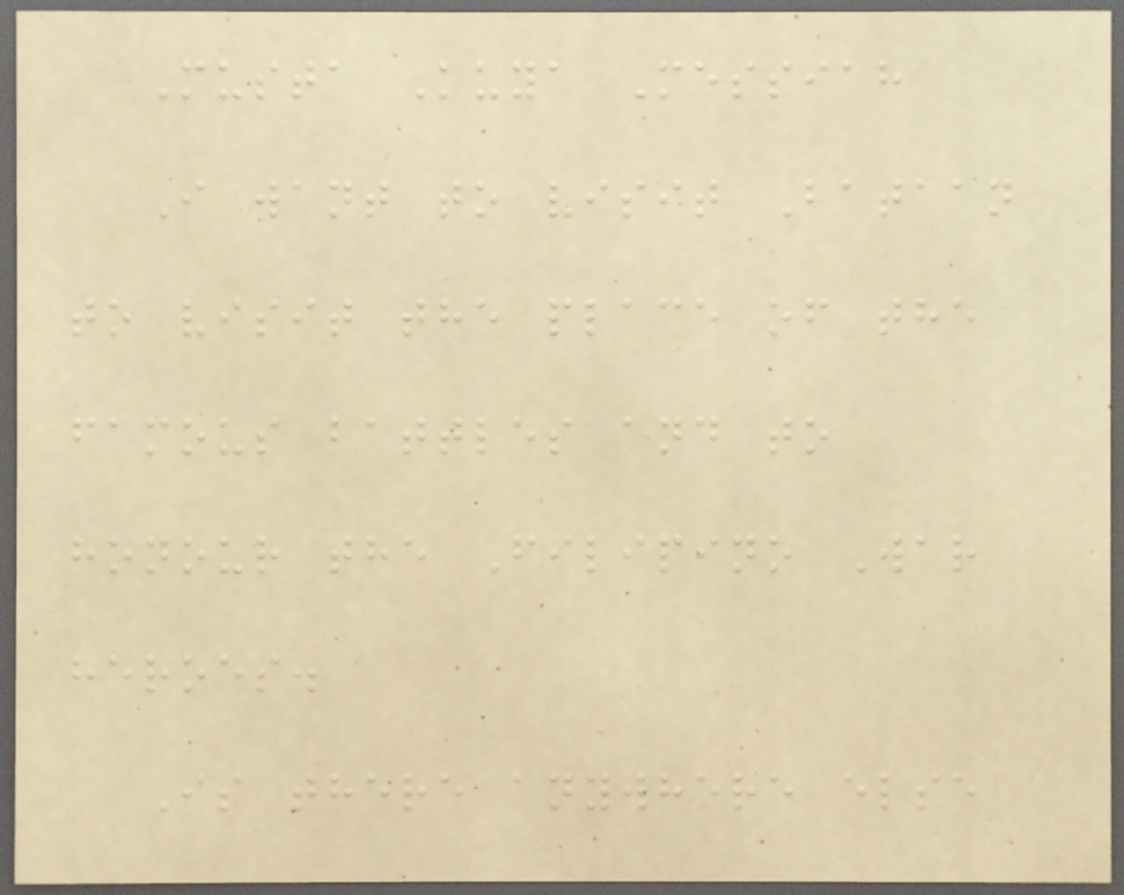Musta Kuya Messiah
I want to visit Bataan
to visit the place of the
famous battles and to
honour the Filipino War
heroes.
Is there anywhere else
